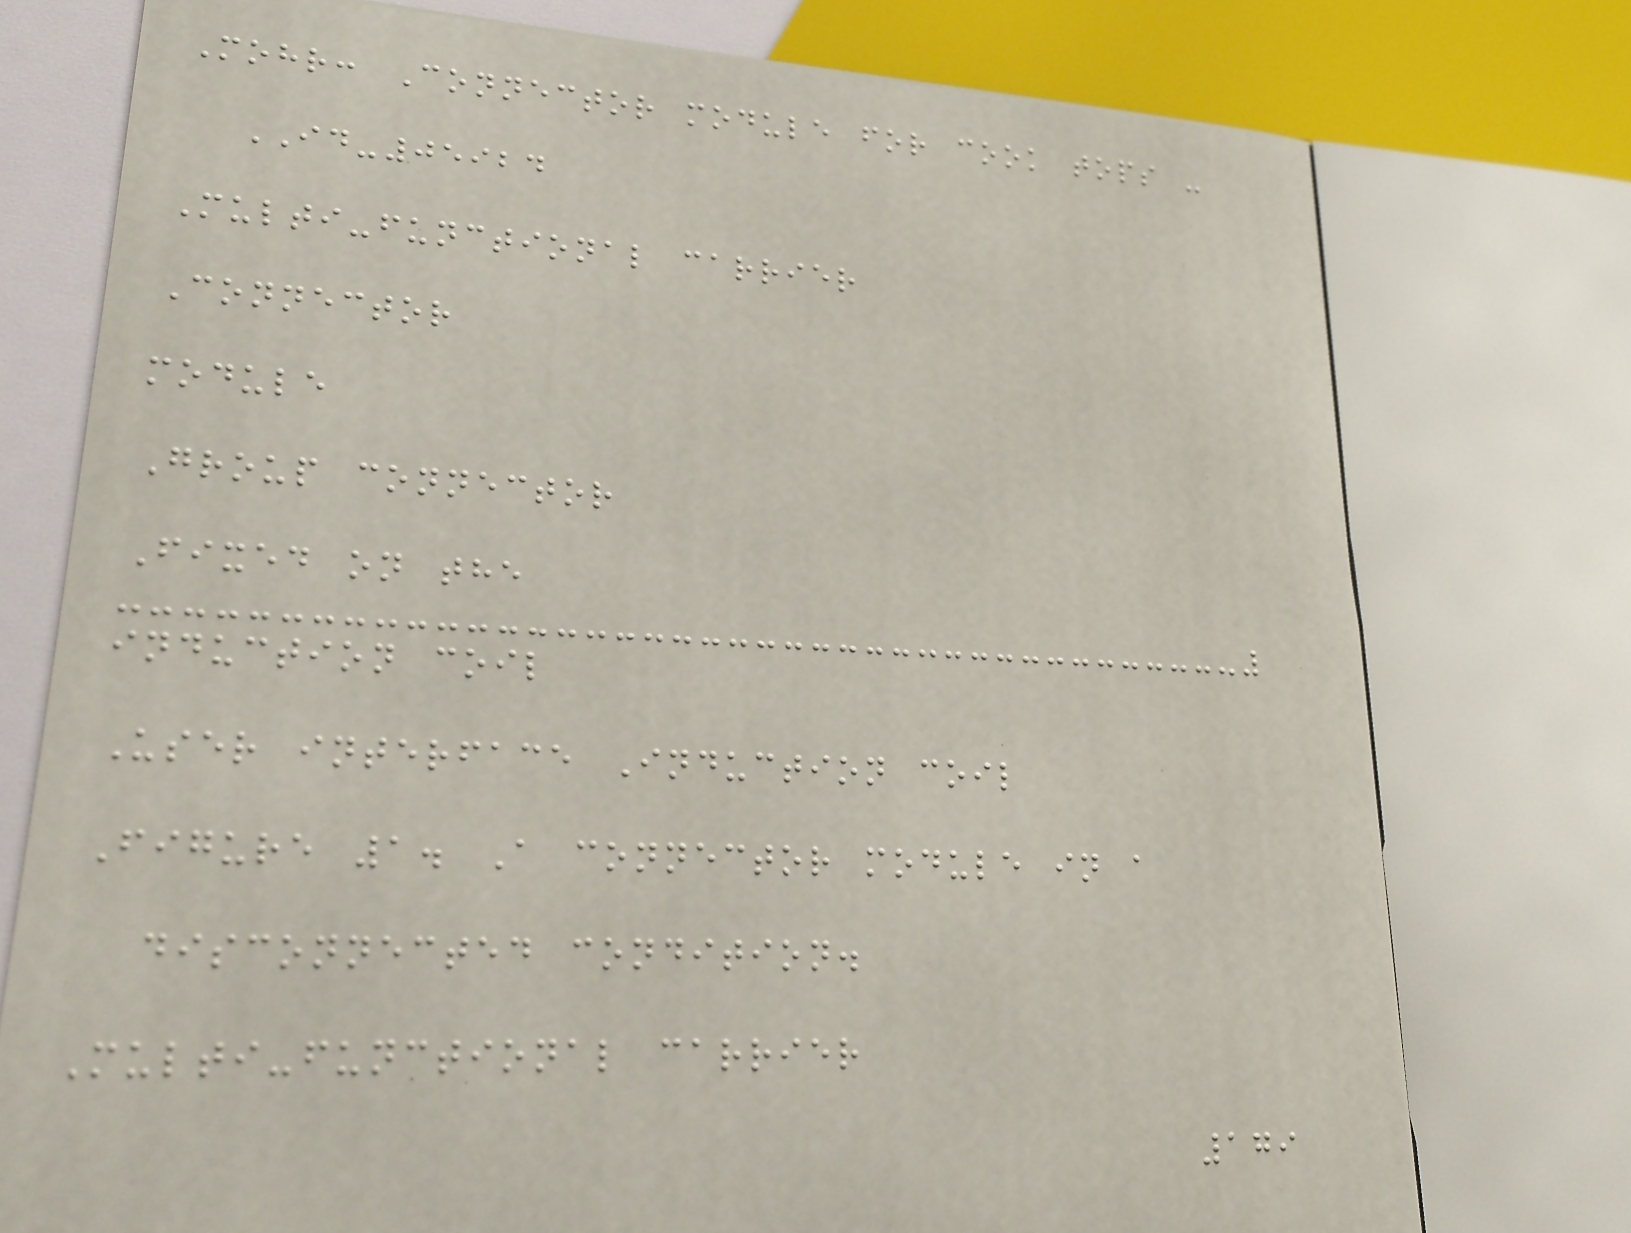Mohr: Connector module for cook tops -
ID-05924
Multi-functional carrier
Connector
module
Group connector
Fixed on the
induction coil
User interface Induction coil
Figure 1. A connector module in a
disconnected condition.
Multi-functional carrier
179
